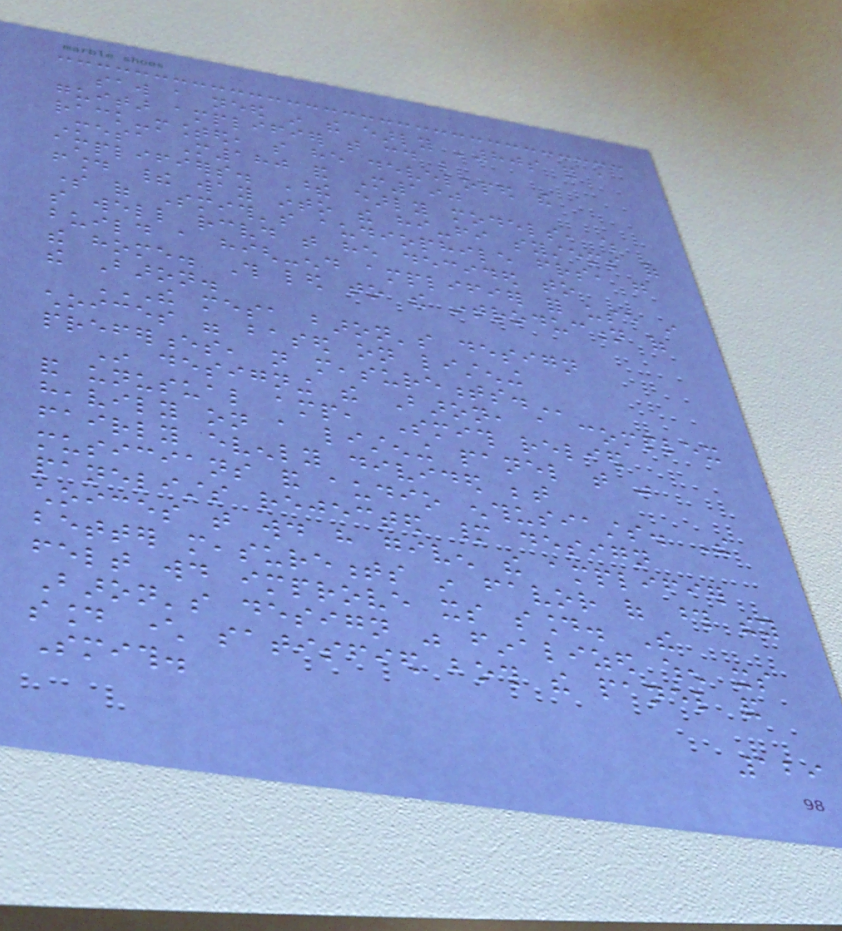saw a need in the early '80s for a
guitar amplifier that could be
rack-mounted, so he developed the
Mesa M180 and M190
amplifiers. These early models, which
found their way into the hi-fi systems of
some of Smith's audiophile friends, were
so well received that he decided to
build a high-end amplifier for use in
the home. This led to the introduction of
the Baron.
THE MESA BARON'S DESIGN
CHOICES WERE BASED ON LISTENING
PREFERENCES, NOT MEASUREMENTS.
In designing the Baron, a complex
and unusual amp, Smith relied
heavily on a listening panel that was
fairly evenly divided between
musicians and audio enthusiasts. The
panelists rejected many design
choices that would have given the amplifier
better measurements in favor of those they
felt would improve its sound. The
Baron's design was finalized when its
sound character satisfied both the panel and
Smith.
129
